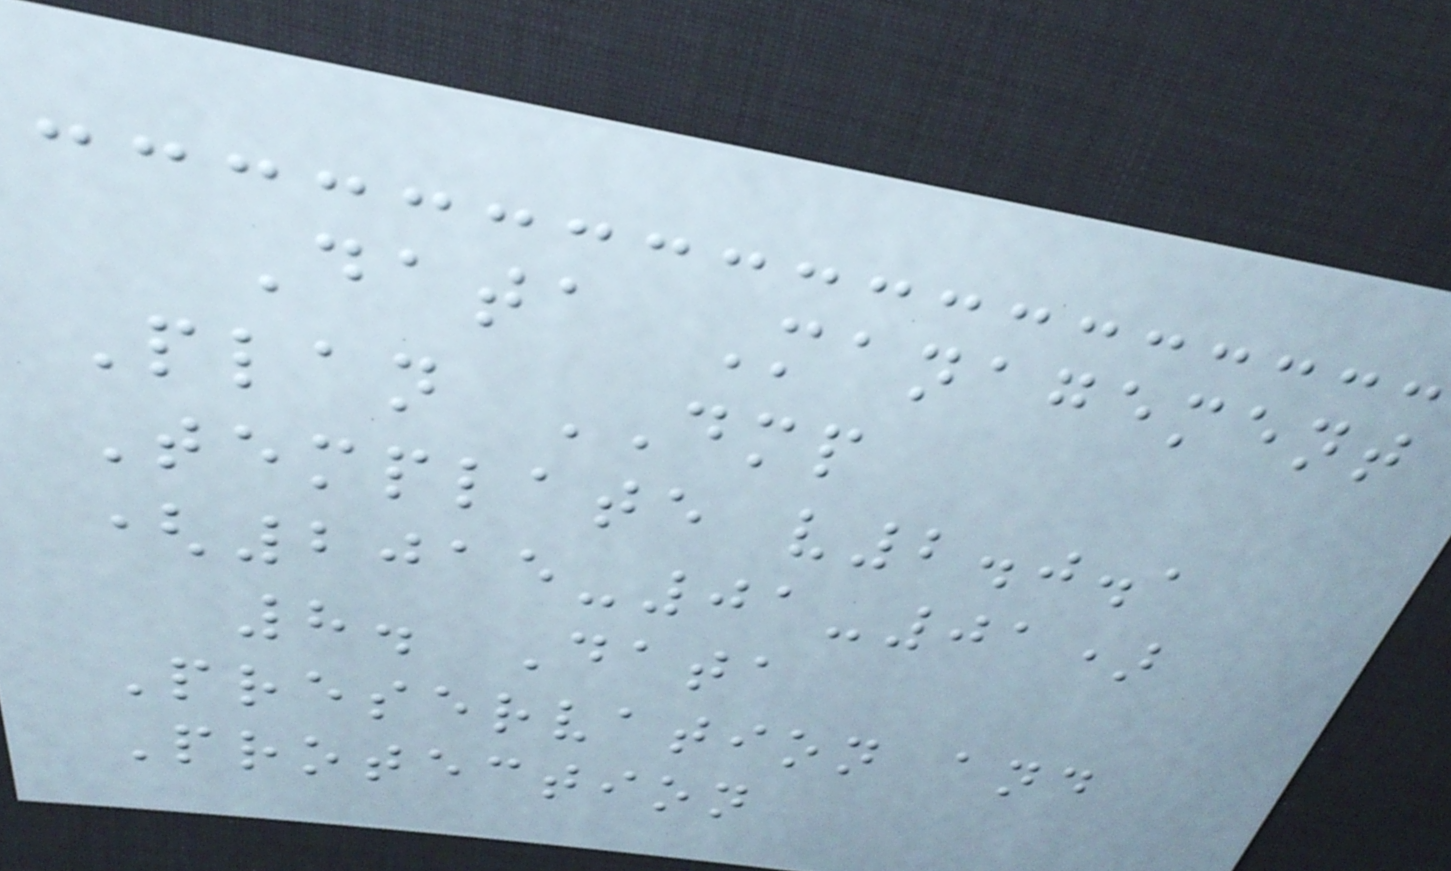Data Management
Plan DMP
Template v2.0.1
(2015-01-01)
8. Data
Preservation and
Protection
